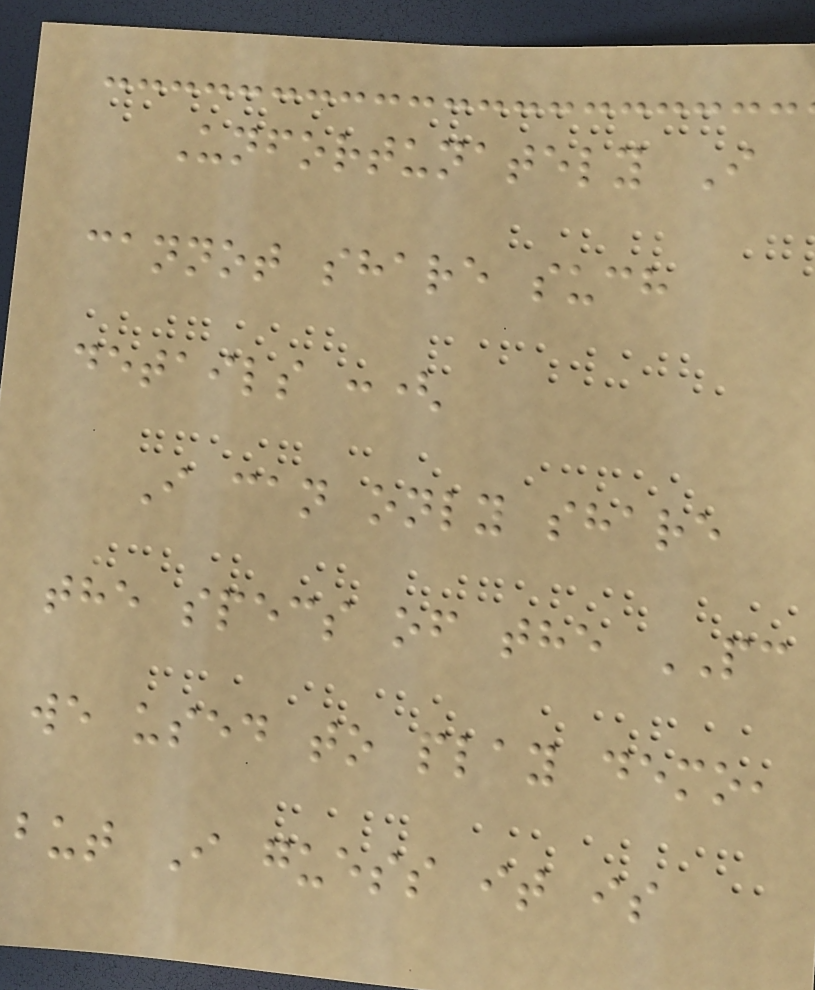Unfortunately I
cannot share such
details :(
I can only share
the specs of the PC
we used to play demo,
but I guess it is
